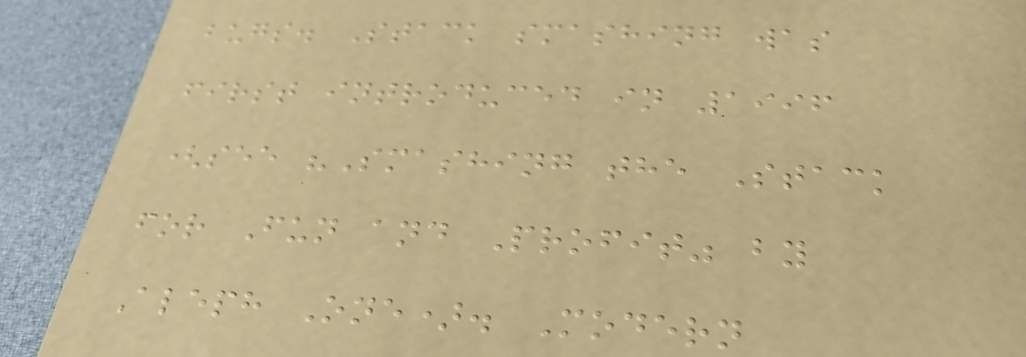bugs. Stack smashing was
first introduced in 1996
(see "Smashing the Stack
for Fun and Profit" by
Aleph One). Modern
